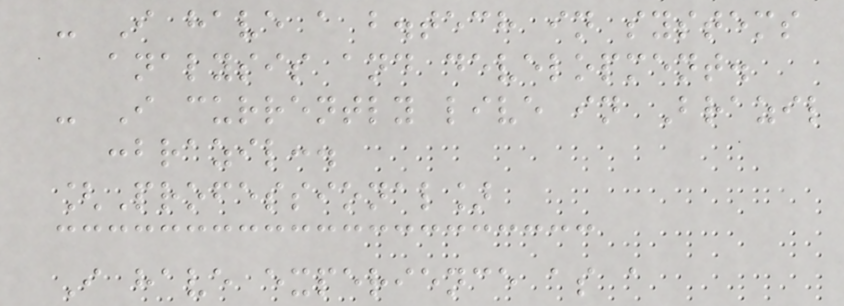- I have a b.tech in systems
analysis and development.
- I currently live in Brazil
:brazil:.
[Professional]
I have experience as a
